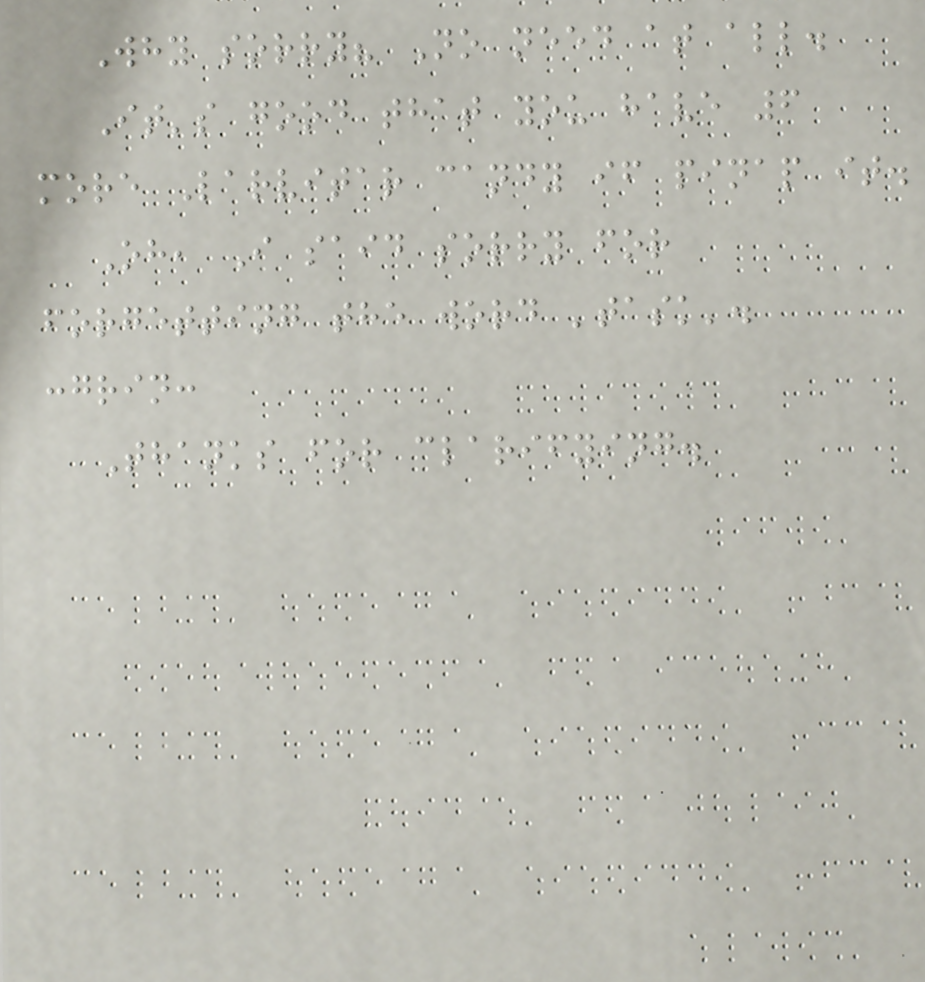Why sorry? No need at all.
It's good that you have 6
more Larvitar candy if pinap it.
Oh, I said sorry for
forgetting the word 'task'.
:grin:
Thanks for clarifying.
